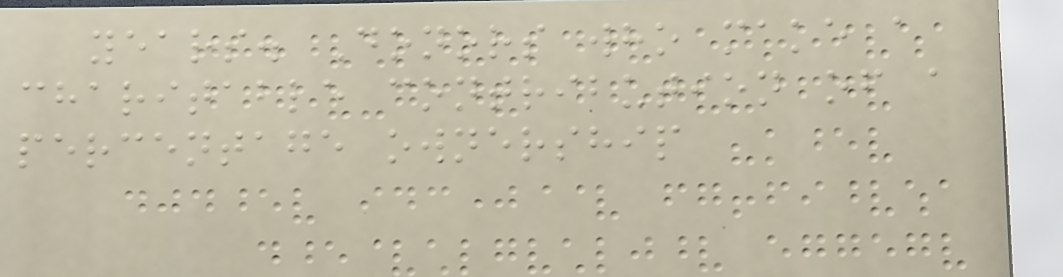years. Donors who make a
charitable contribution of a
percentage ownership
